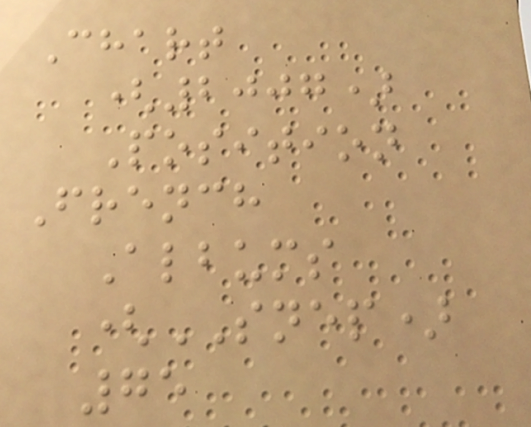Chart
(2007)
Position
French
Albums
(SNEP)
75
